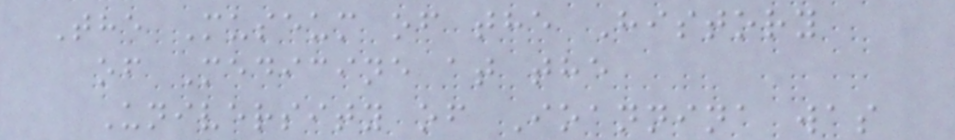The Museum of the History
of Medicine at the
University of Ioannina was
